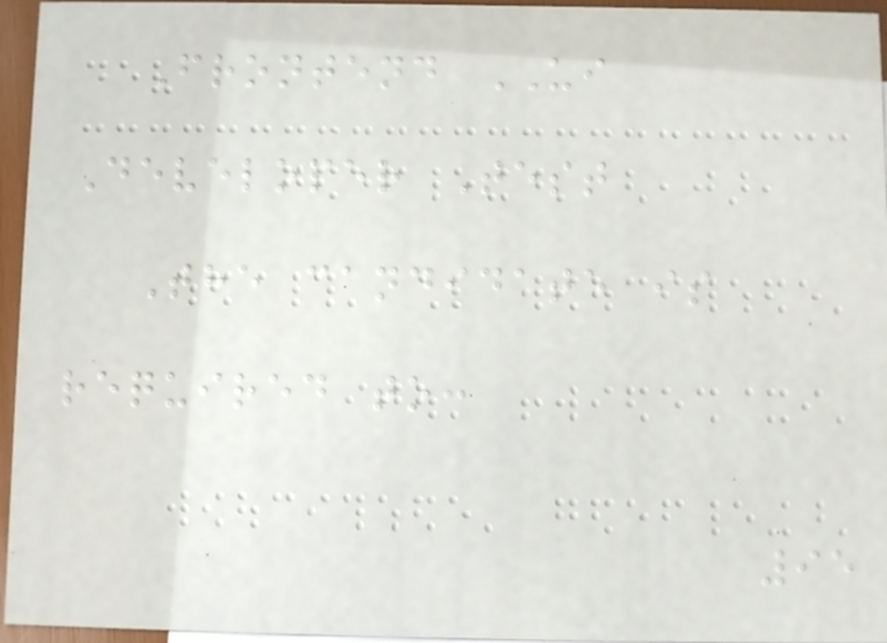Frontend UI
Developer Test
The candidate is
required to:
95
